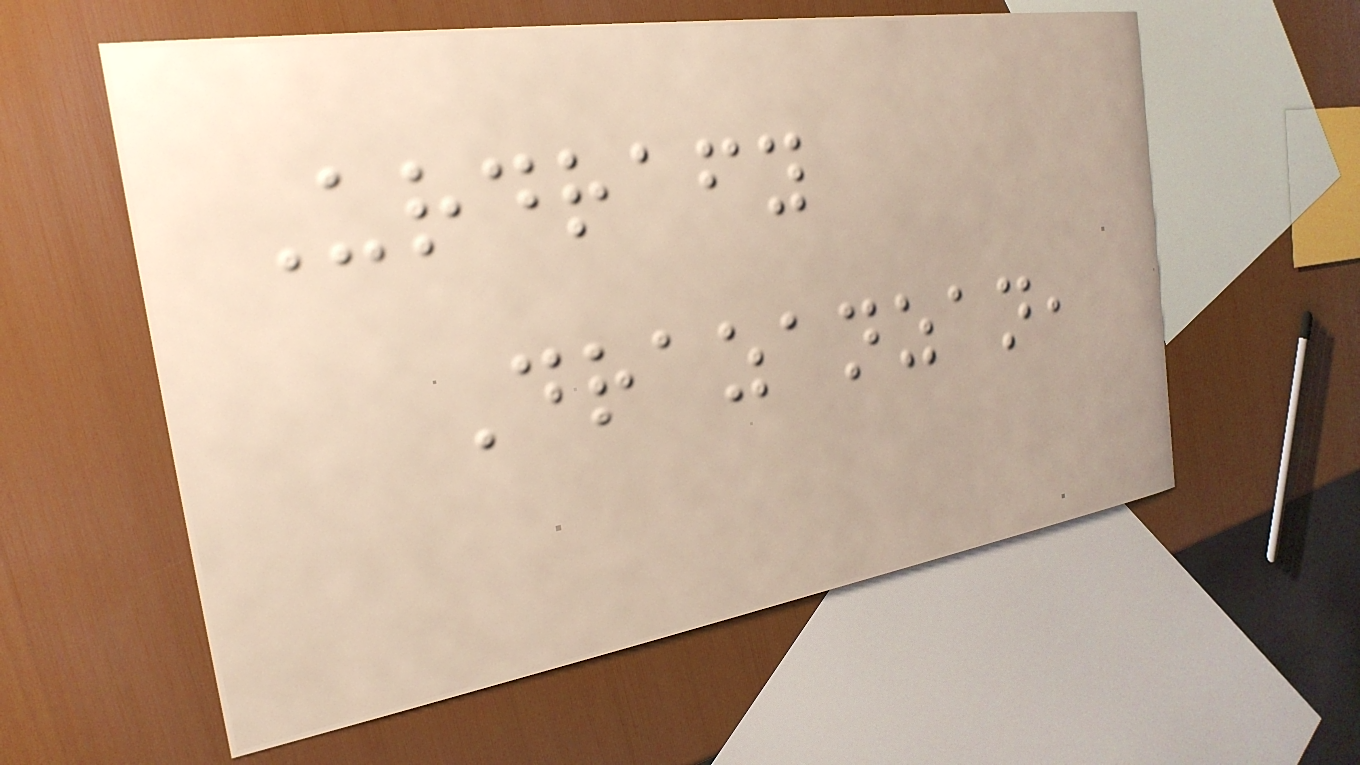Urdrafy
Drazanzan,
